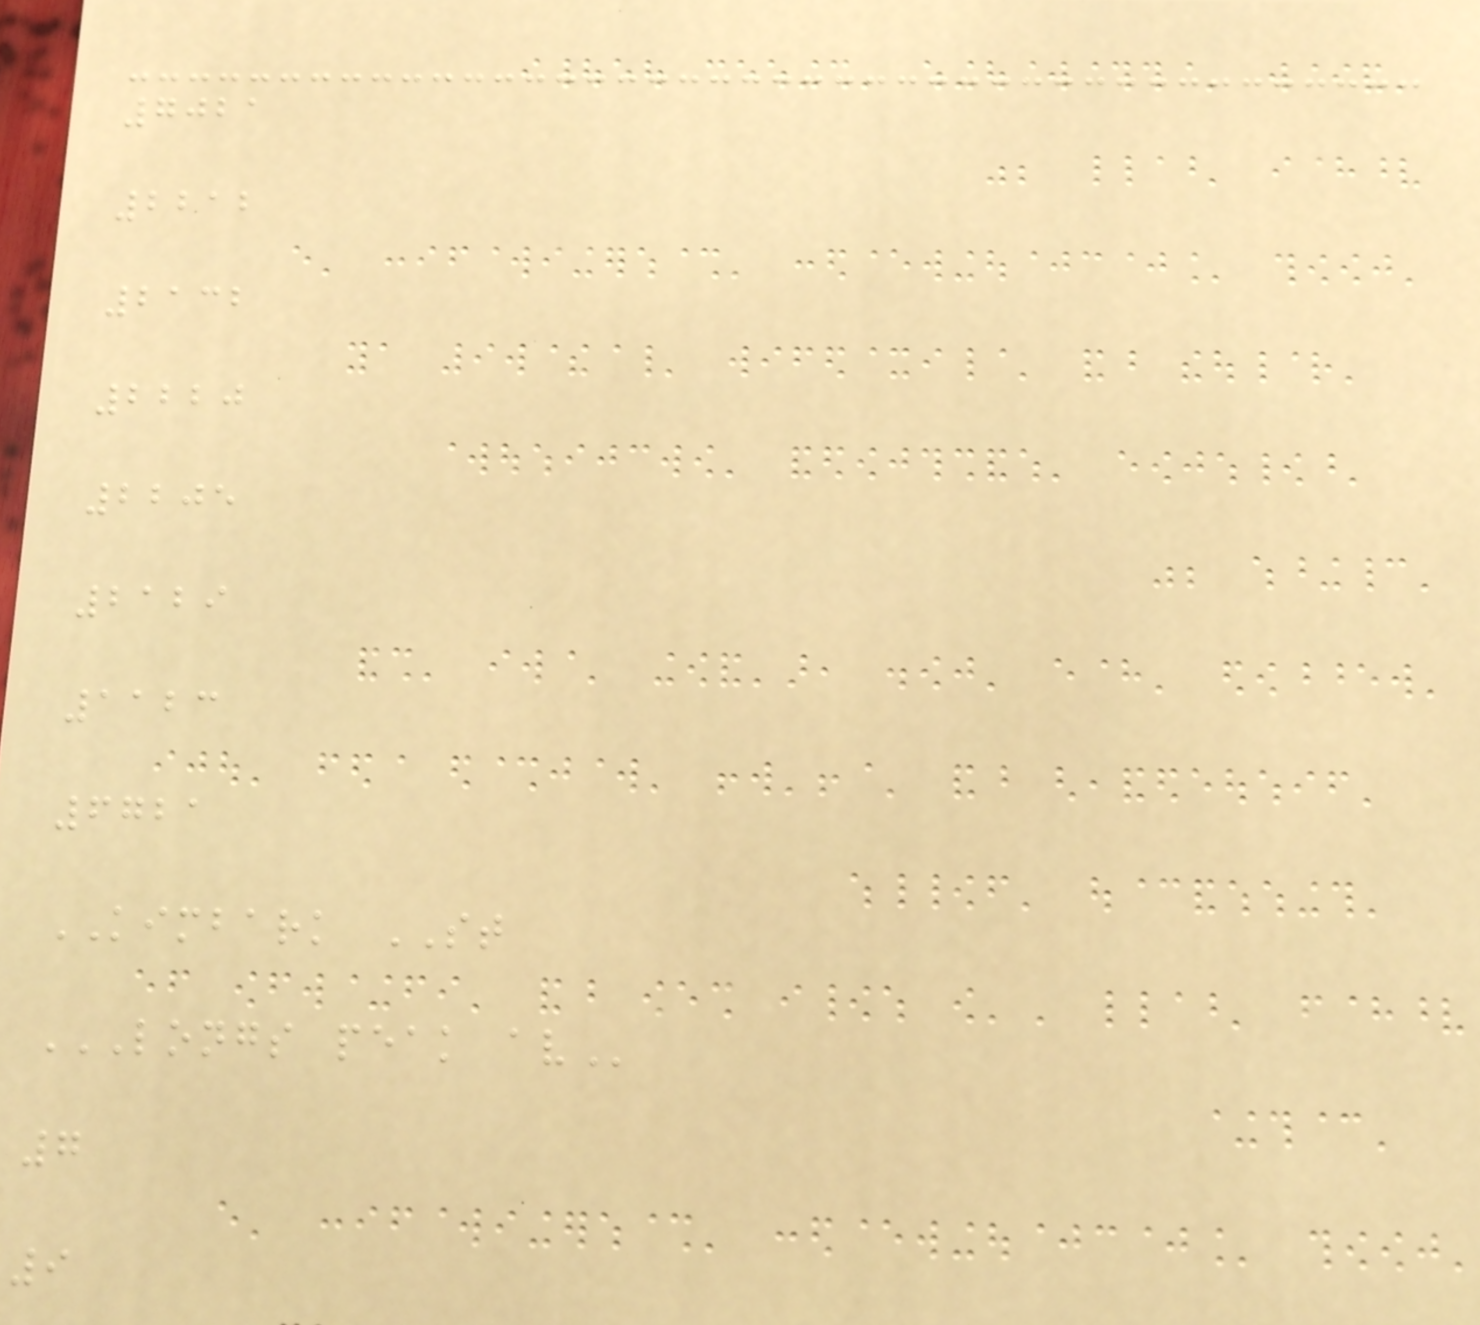7021
2212
2132
2220
2205
2129
1123
6721
KIMBARK ST
LONGS PEAK AV
7
9
